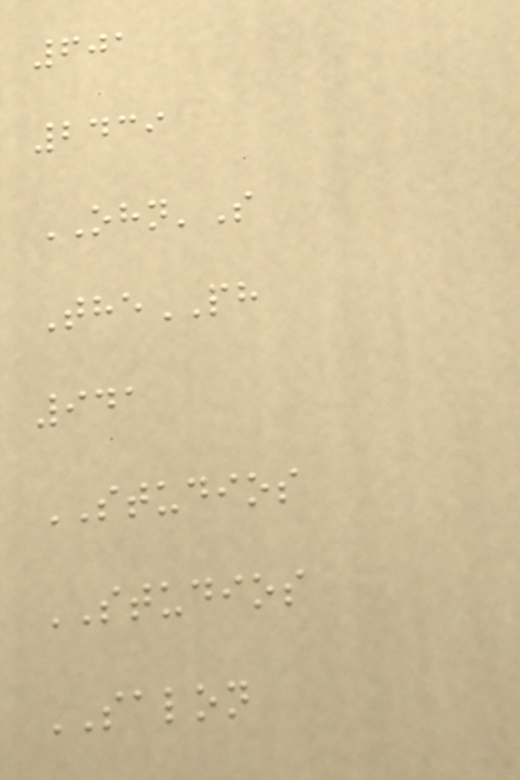601
2439
OHN'S
ThePH
941
STUDIOS
STUDIOS
SALON
